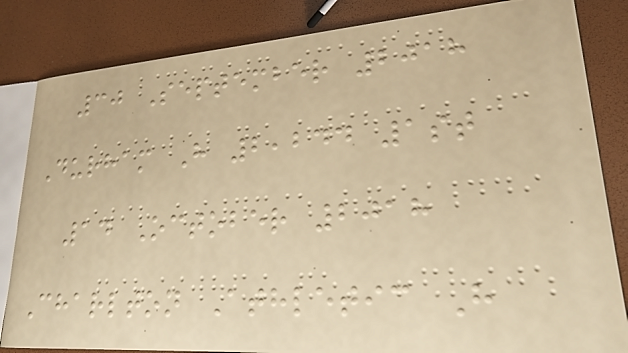30 September 2018
Durham H 2,244 1st
14 October 2018
Charlton Athletic H
